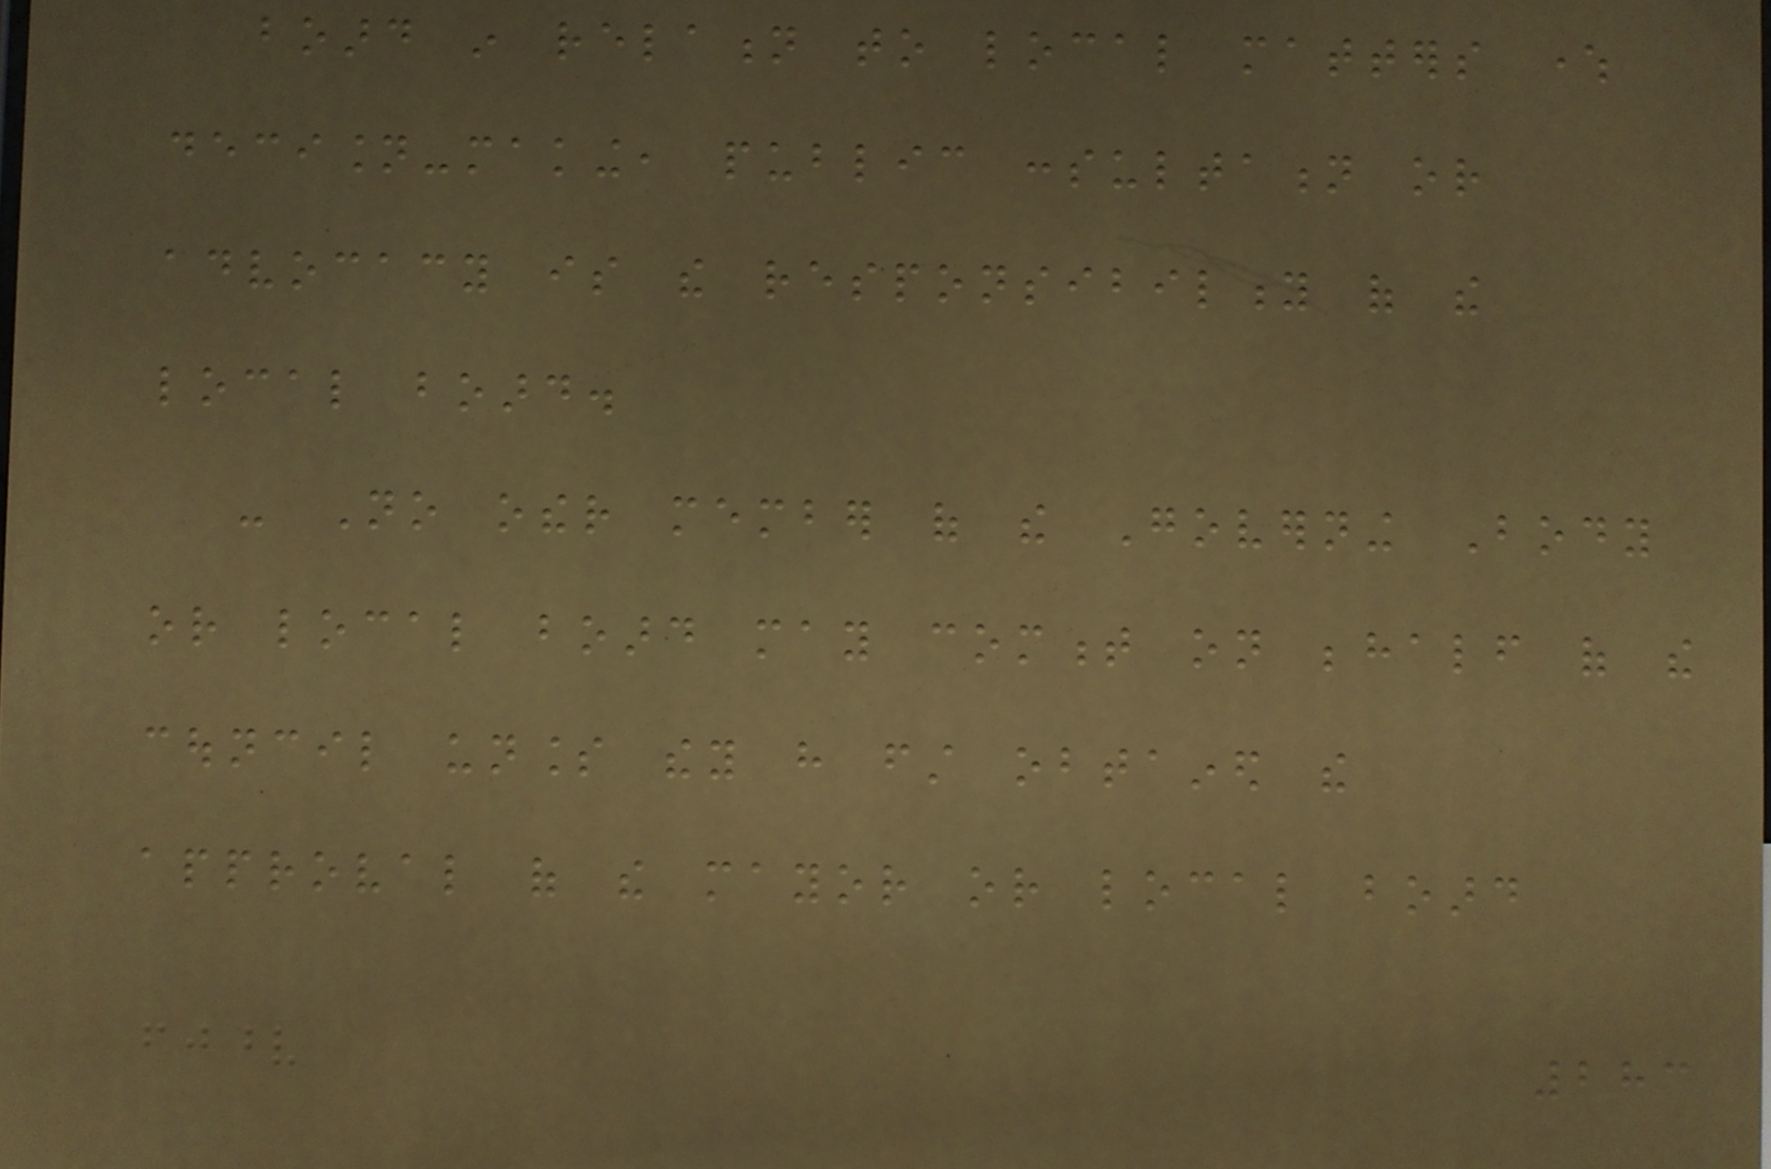board in relation to local matters where
decision-making, public consultation or
advocacy is the responsibility of the
local board.
- No other member of the Governing Body
or local board may comment on behalf of the
council unless they have first obtained the
approval of the mayor or local board
283
